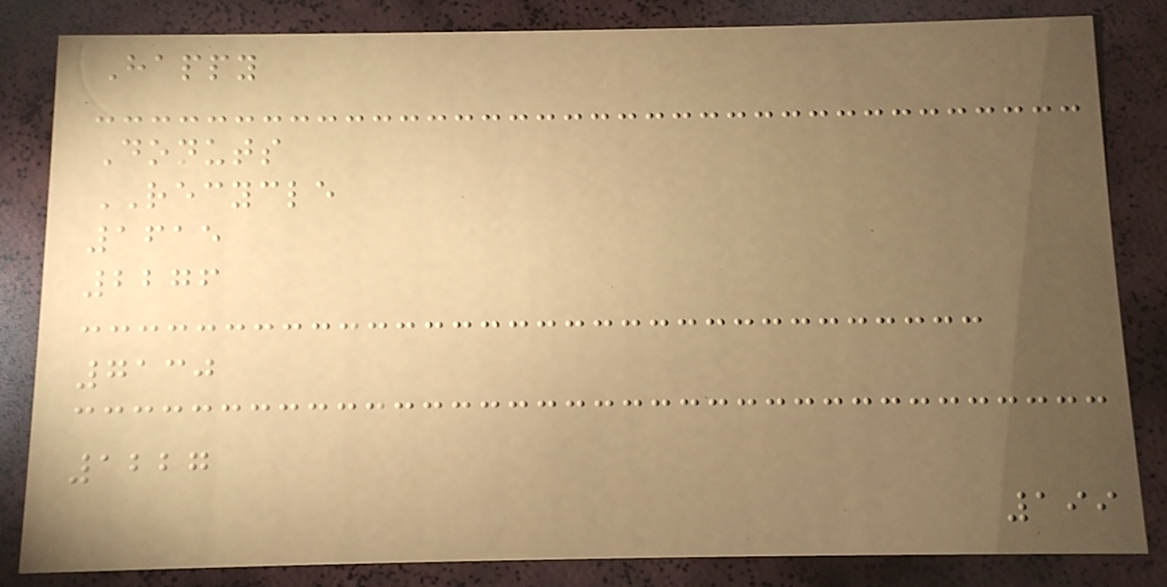Happy
Donuts
RECYCLE
1615
2276
7130
1227
199
